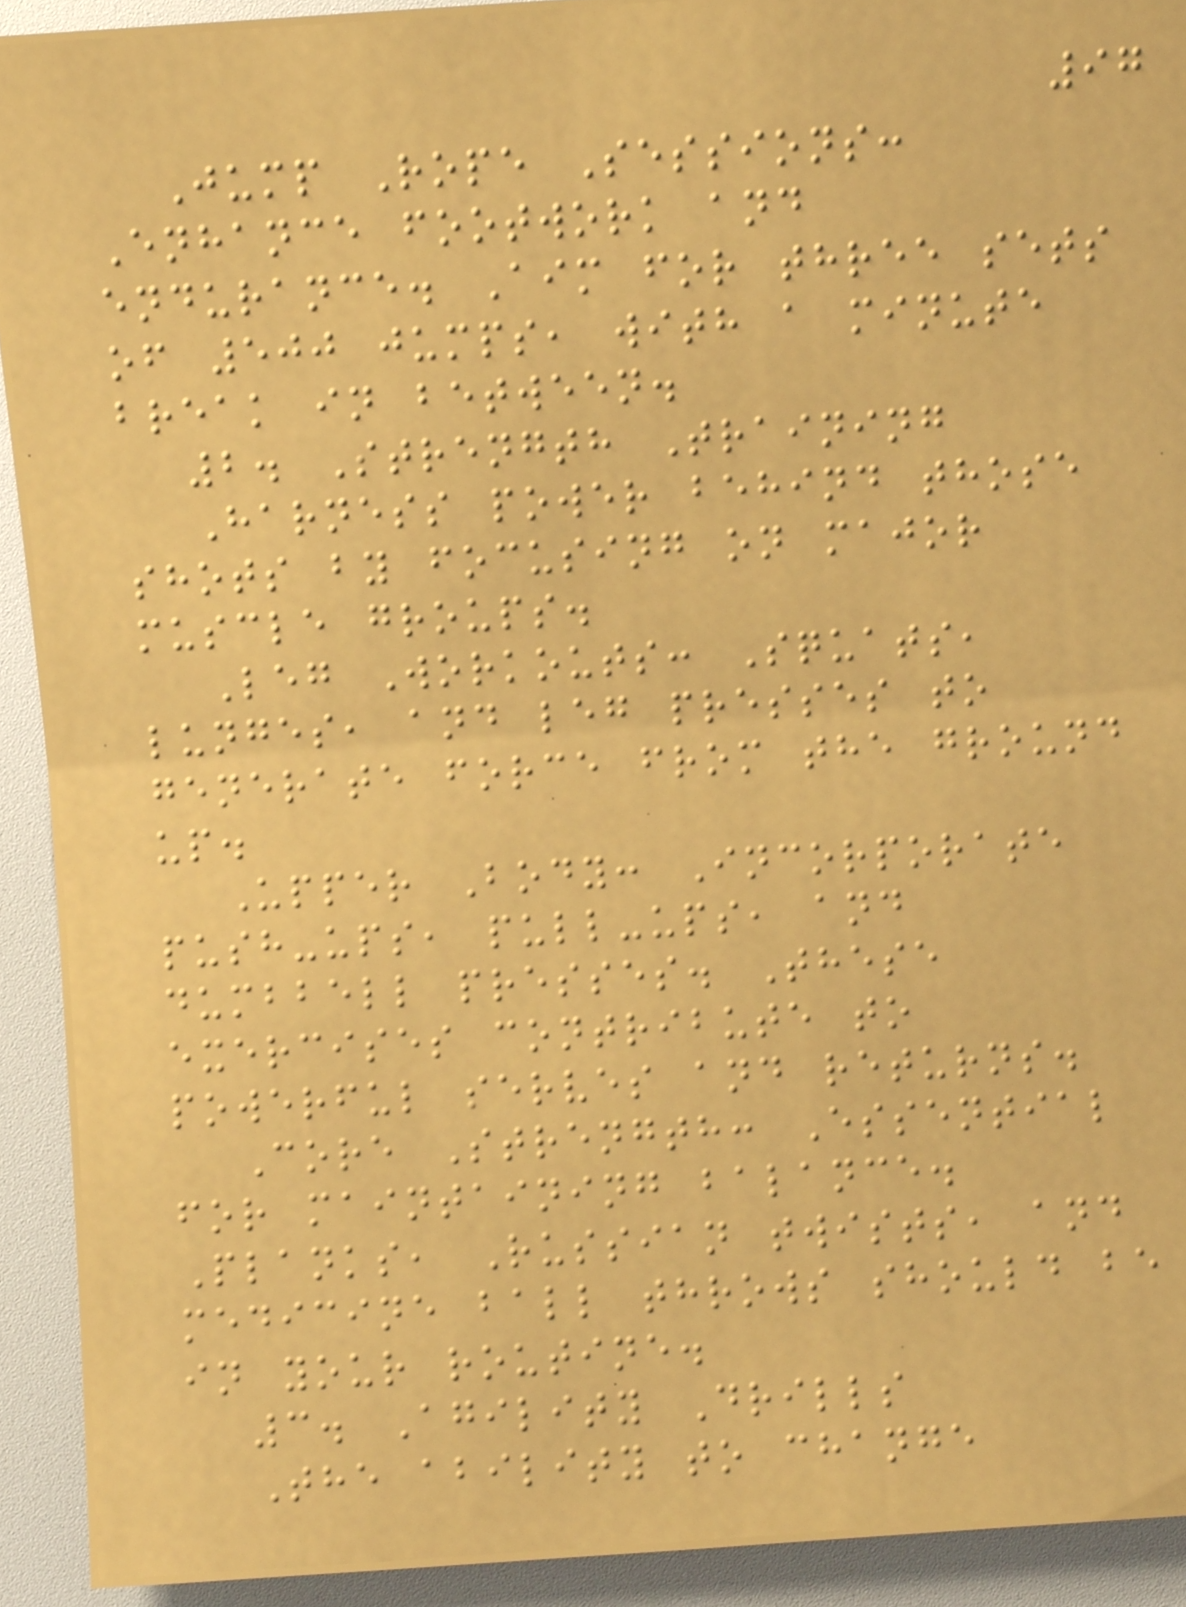97
Jump Rope Sessions:
Enhance footwork and
endurance. Aim for three sets
of 500 jumps, with a minute
break in between.
2. Strength Training
Harness power behind those
shots by focusing on major
muscle groups.
Leg Workouts: Squats,
lunges, and leg presses to
generate force from the ground
up.
Upper Body: Incorporate
push-ups, pull-ups, and
dumbbell presses. These
exercises contribute to
powerful serves and returns.
Core Strength: Essential
for maintaining balance.
Planks, Russian twists, and
medicine ball throws should be
in your routine.
3. Agility Drills
The ability to change
